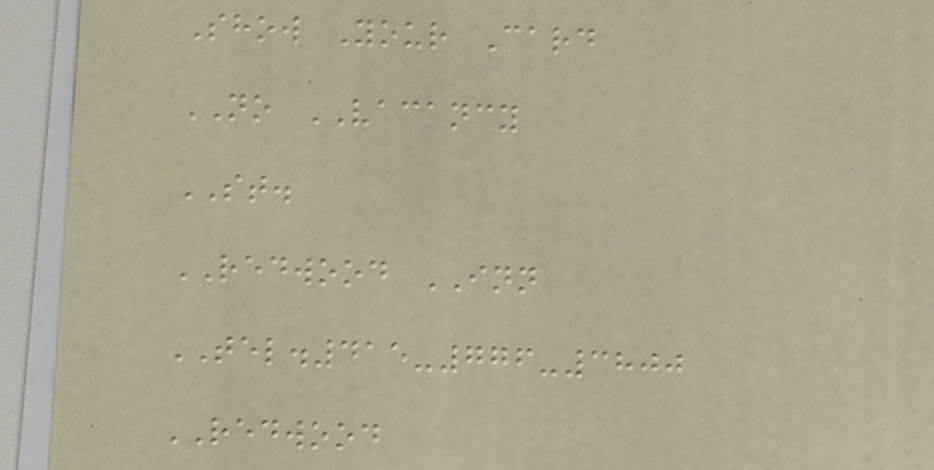Show Your Card
NO VACANCY
ST.
REDWOOD INN
TEL.415-776-3800
REDWOOD
